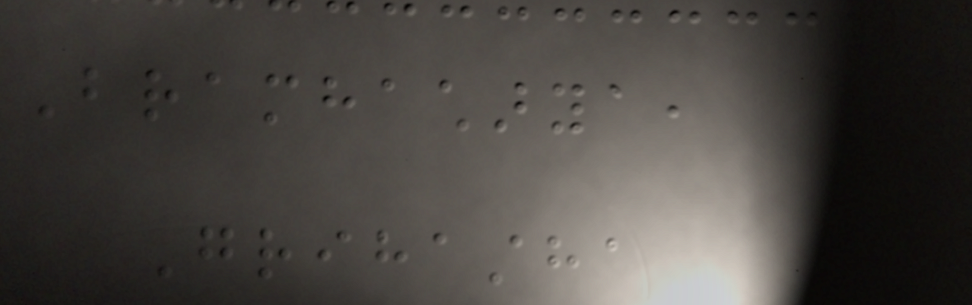Bramhacharya,
Grihastha
